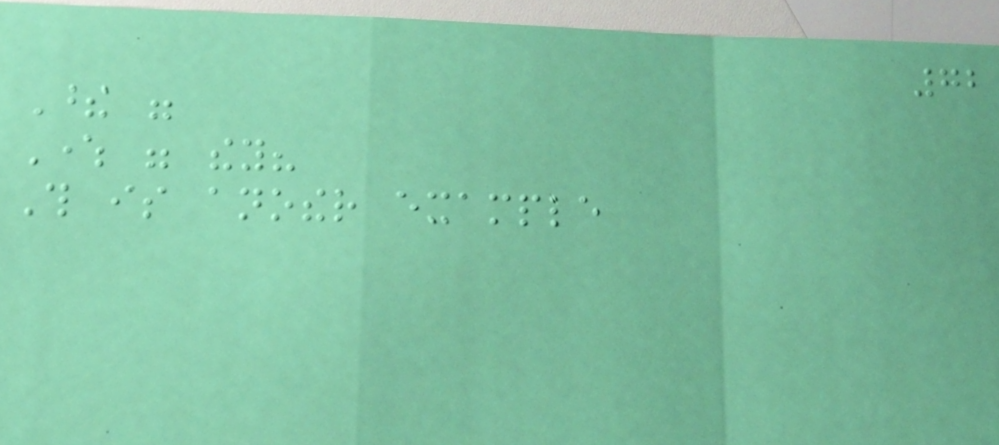72
These were
Where were they?
This is another example
